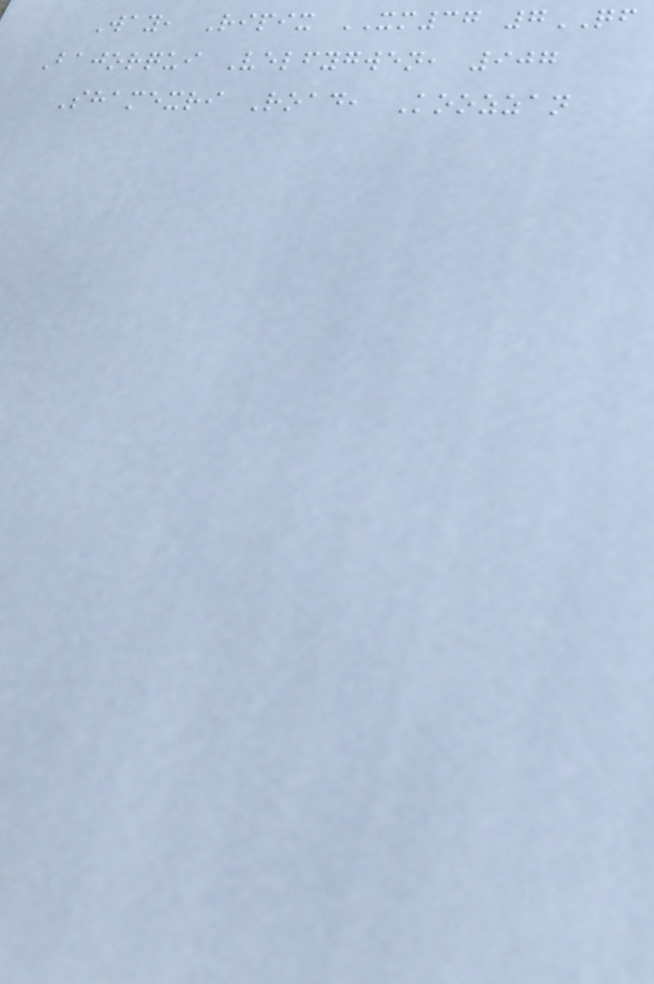Way, Ripix XM37 7QF
Bajorqui Velfygwen, 907
Shamexri Road, Koozzan
